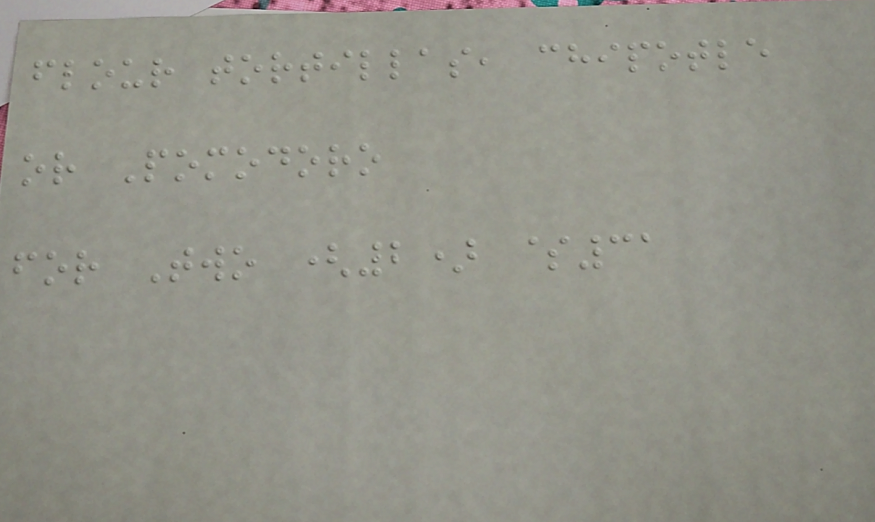flour tortillas, chipotle
or Pomodoro
for Two (2) $31
